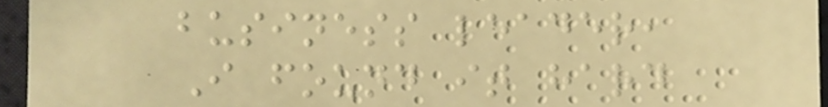business leader,
I found it hard
